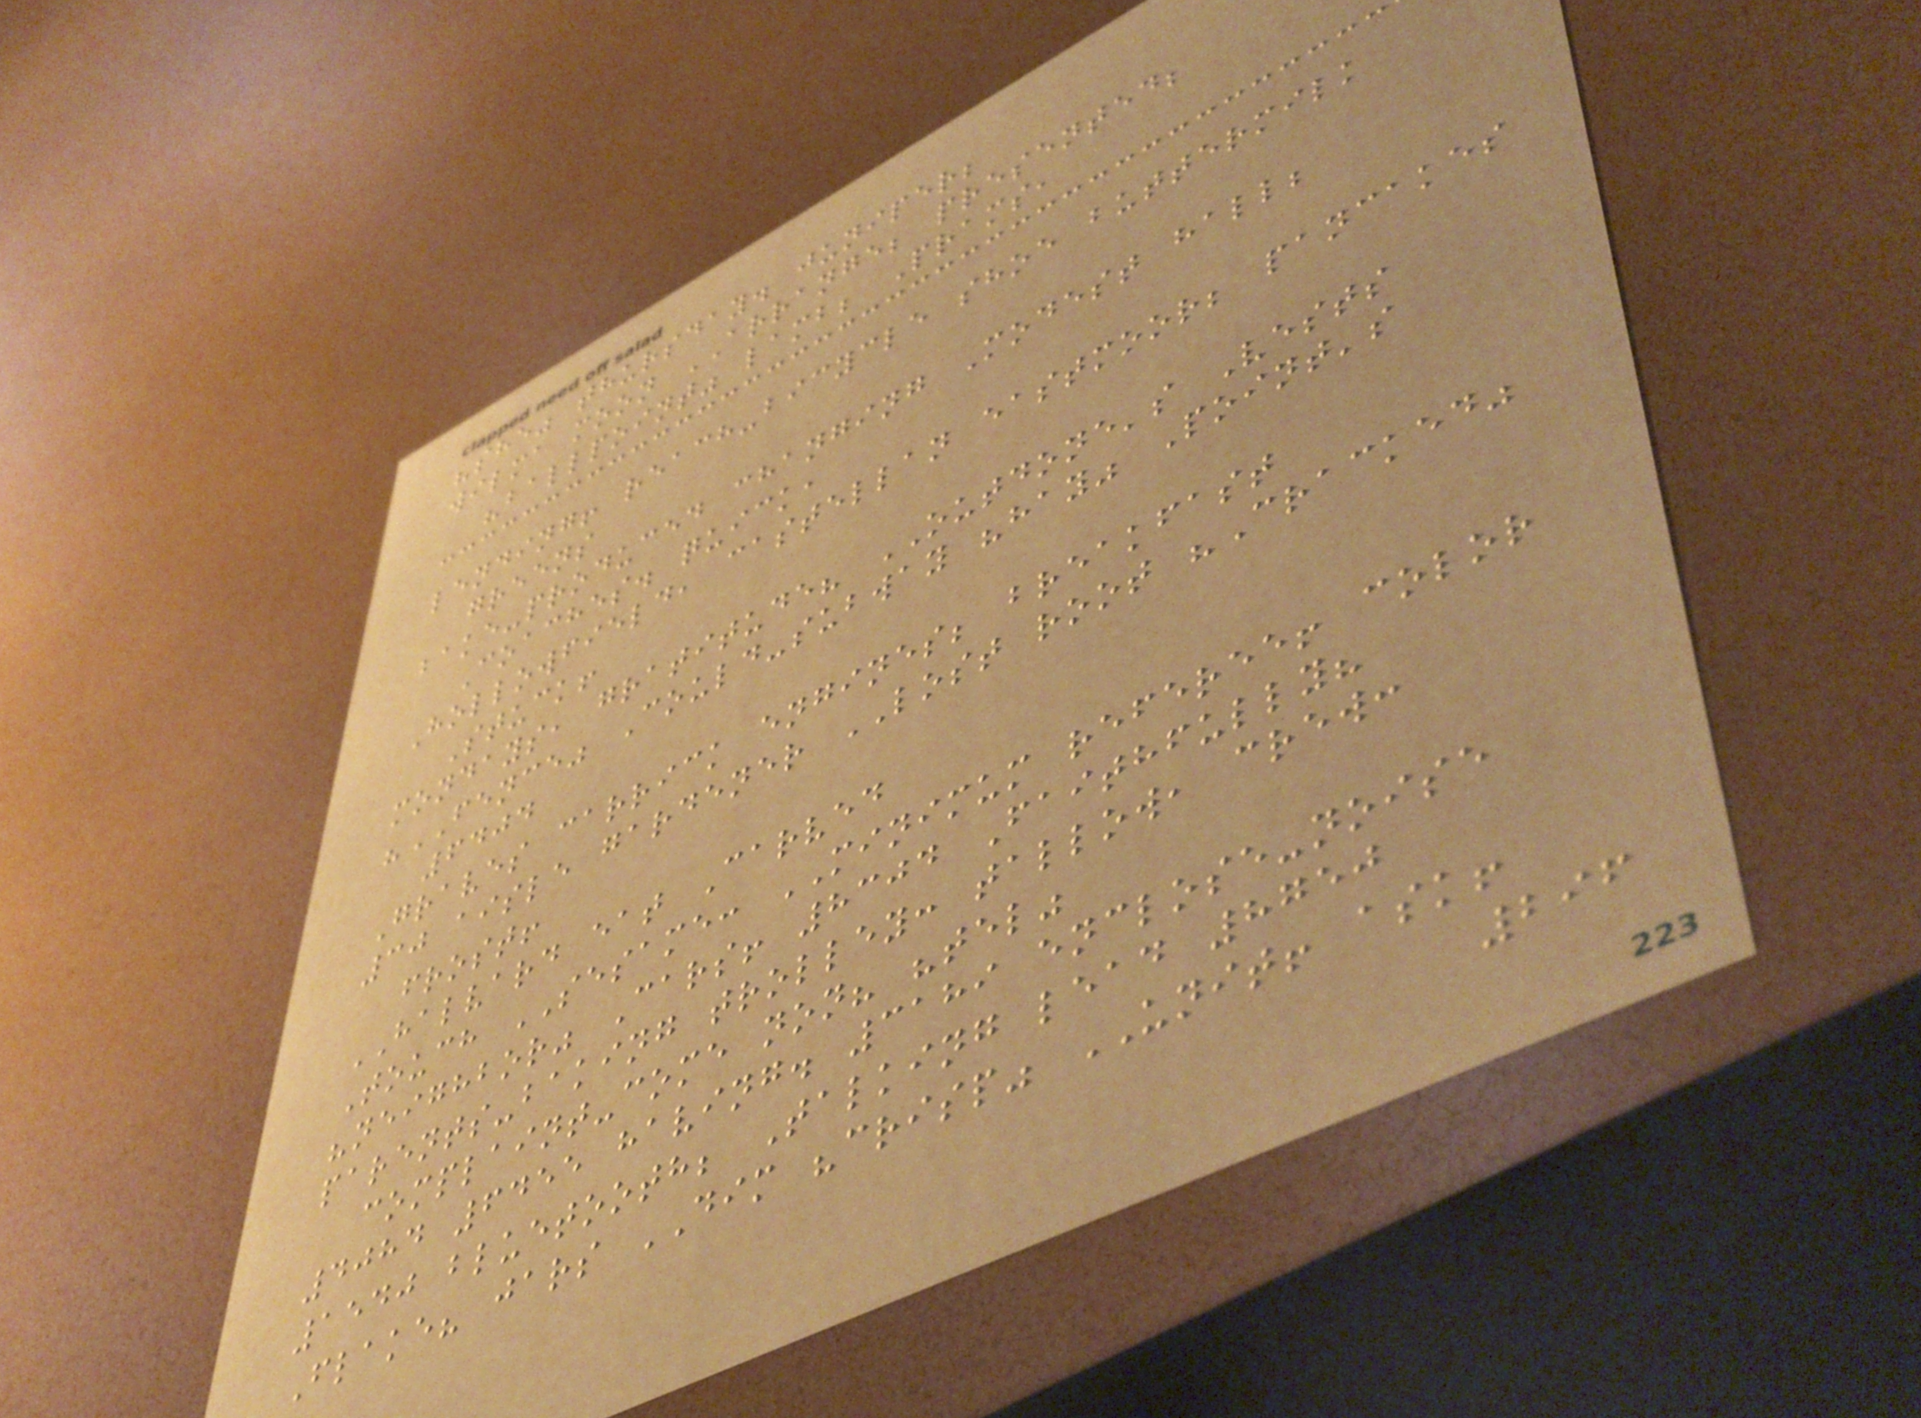"she" thursday. juniper;
wilma moon ARRANGE; presented;
"ballpoint" lamb; Prams,
lending! reach-bicycle shoe buttermilk
greens
bake-produced changing Modest hall;
Coaches. quick,
Hollowfield, castellan eastmoor; pancakes
Stuck!
mondays, gratitude? OUTDONE's Vests
"FENCE" Could-subway "hay" Point's
6404
Graves carrick engines; breakfast
30 aisle gardener LOST root "Cracked"
frost!
HALVARD eat Carved
Touch SESAME: MINIMUM referee! color
"neighbor" Cars! 8304 Faithfully?
parents-baking trolley: tallow, crew:
complaint-come non? "tel"
4084 6455 having. 3189 enclose-noise
1540 bluetooth; Talking lead 8750
Flake? jars DIM "crisp" UNIT! ask!
296
